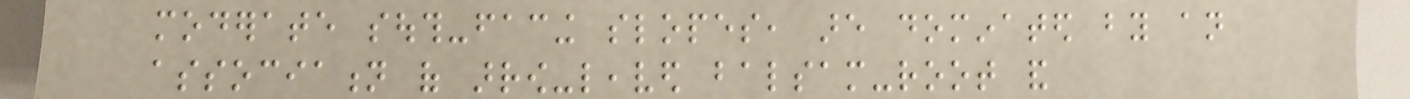moderate south-facing slopes, are dominated by an
association of arrow-leaved balsam-root and
